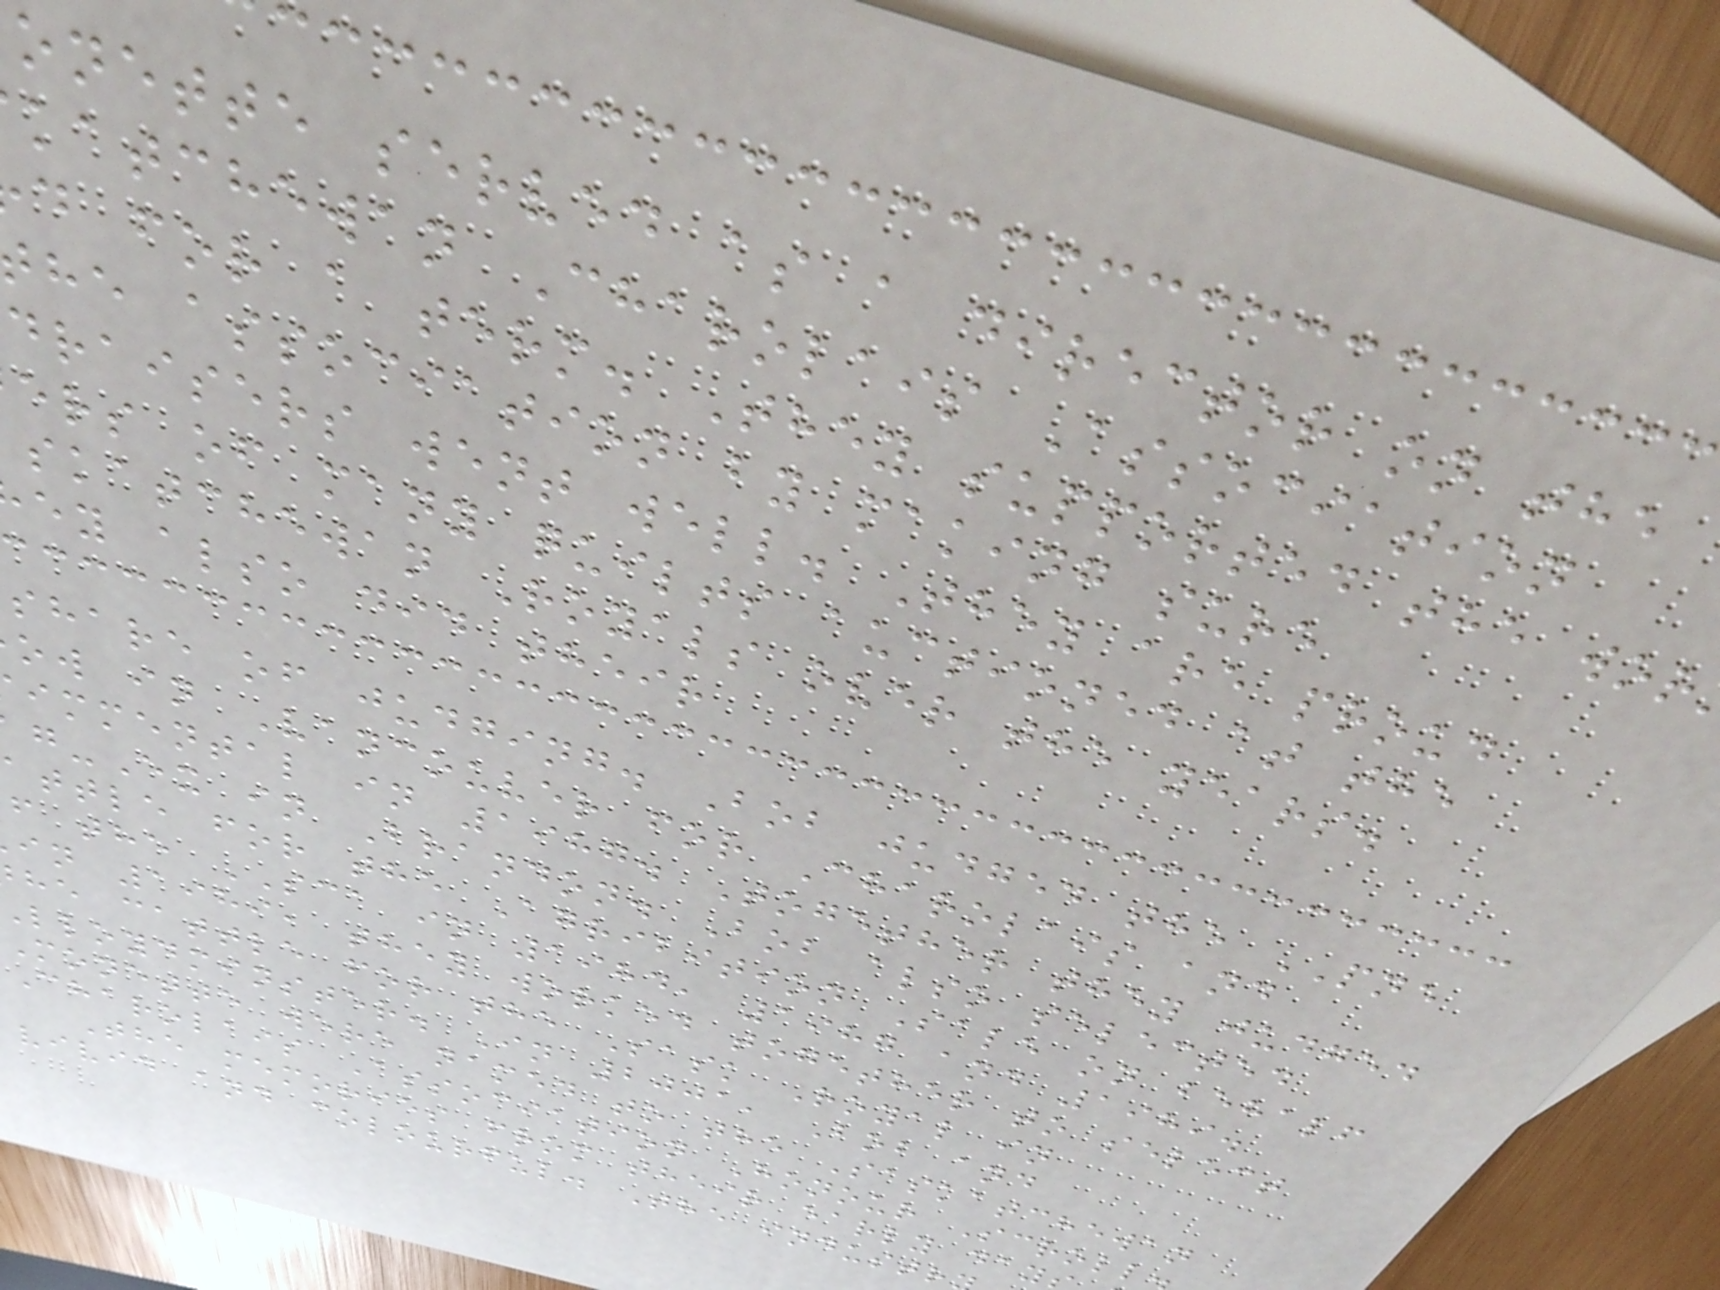onette served as a director on the
katchewan Charolais Association
d for a term. They supported the wor
he association by making sure
draisers went well. They are proud
ers of many quilts auctioned at the
skatchewan Royals over the years.
ey also did their
share of judging. Bob judged the PNE
ow in Vancouver for Charolais and
immental in 1987. Together they judged
g-Ex in Brandon. Bob also selected
attle for the Agribition Sale on behalf
f the SCA in 1984, 1987 and 1989.
in 1989, they worked together to select
he cattle for the Sask Royal in
lloydminster. In 2001, Bob and
Monette were named to the Saskatchewan
Charolais Association Honour Scroll
The memories from their early day
vivid and colourful. The industr
